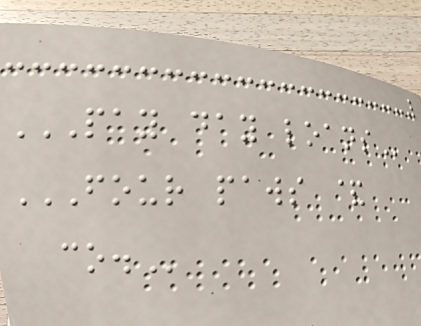PAY DAY LOANS
FOUR PAWS &
CO.
